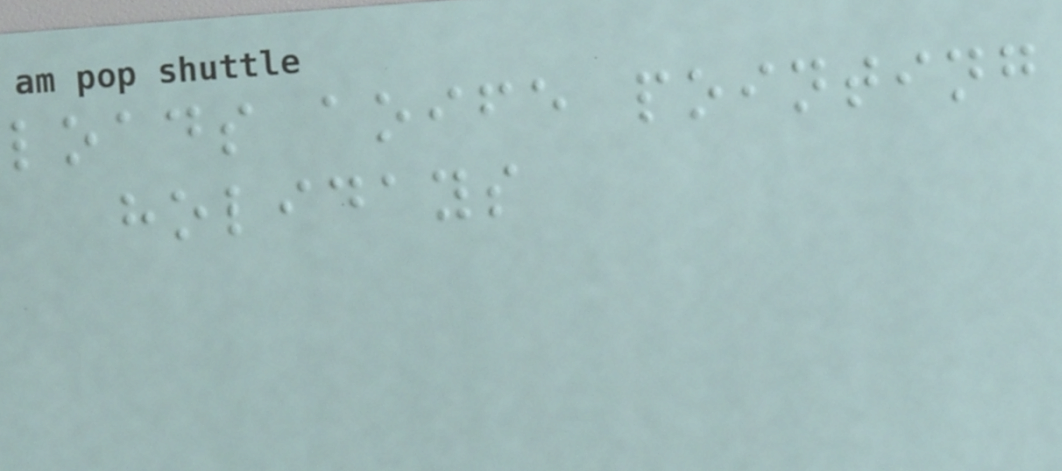loads aoife pointing
holidays
